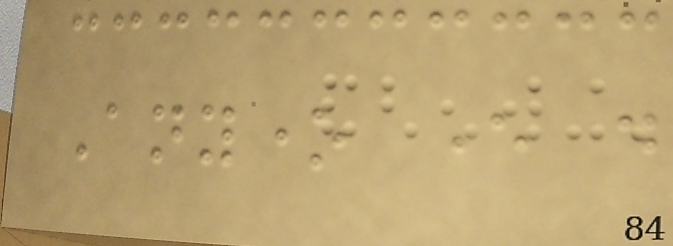Anyone ever do
